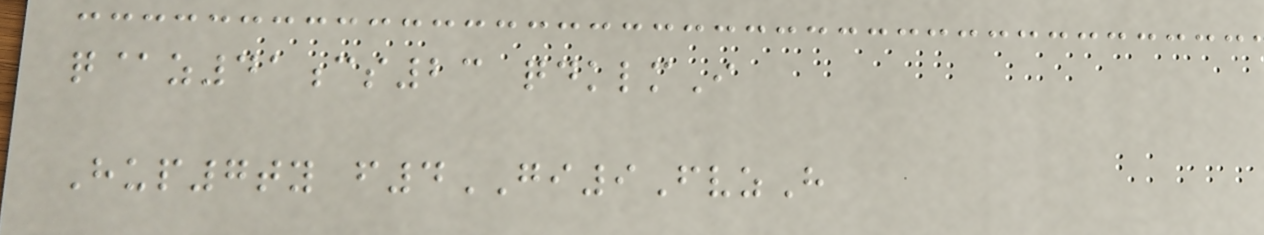q@z41cs23 qdklmI
Hup7ty f4GI9FvzH
